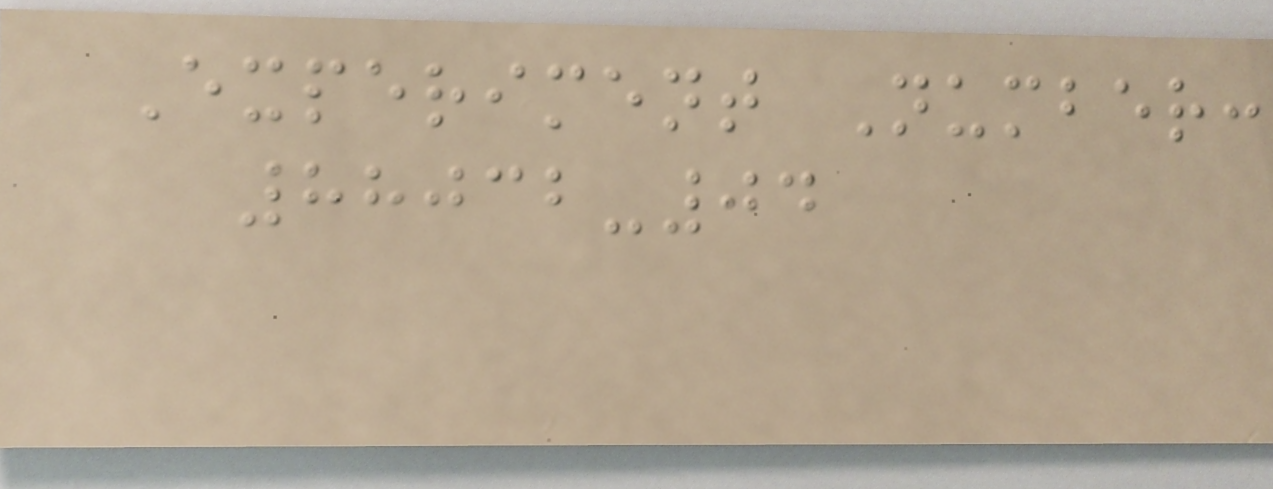Experiment Number:
88032-04
